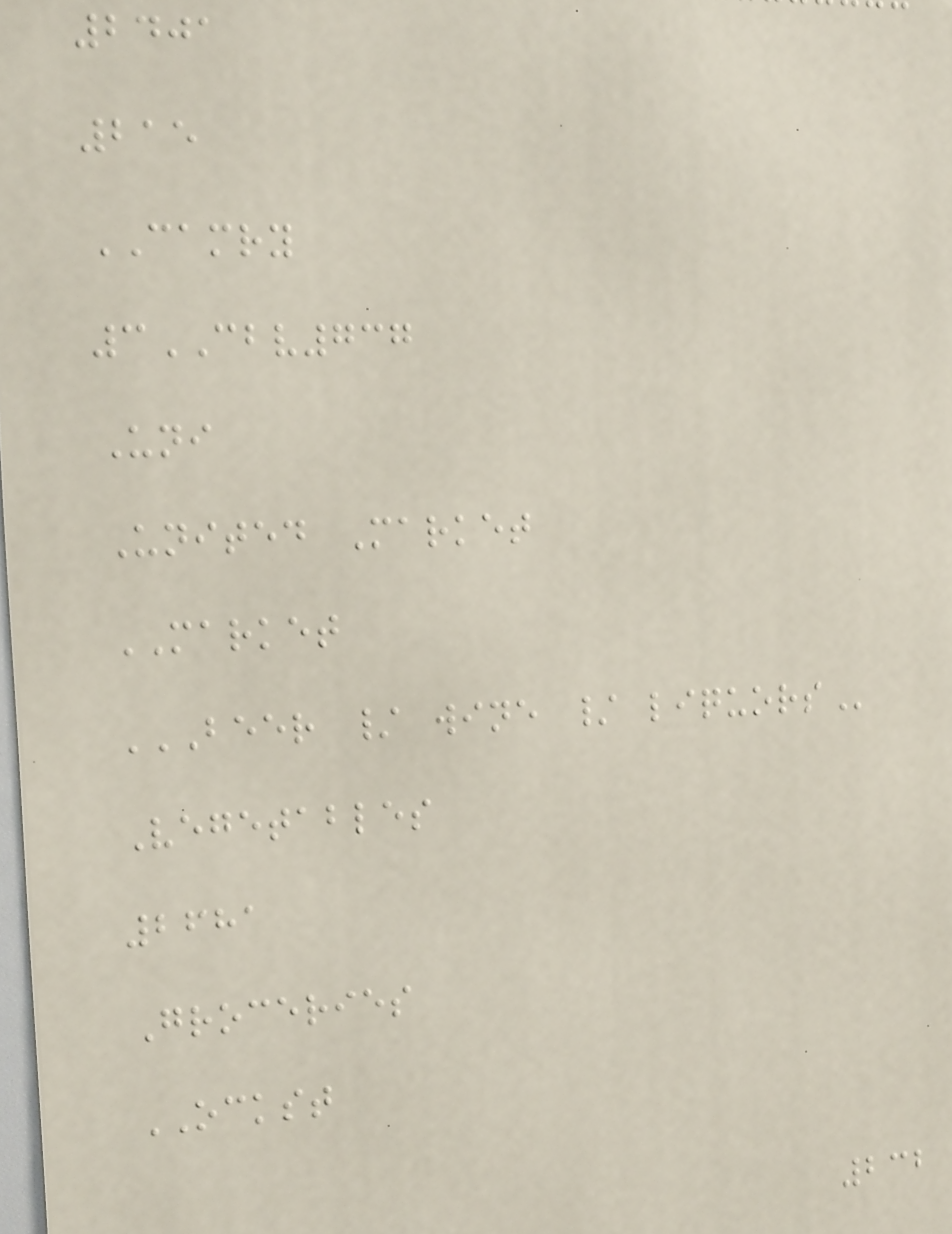2401
215
CAMRY
3CBV737
Uni
United Market
MARKET
BEER / WINE / LIQUORS
Vegetables
2681
Groceries
OCKST
232
